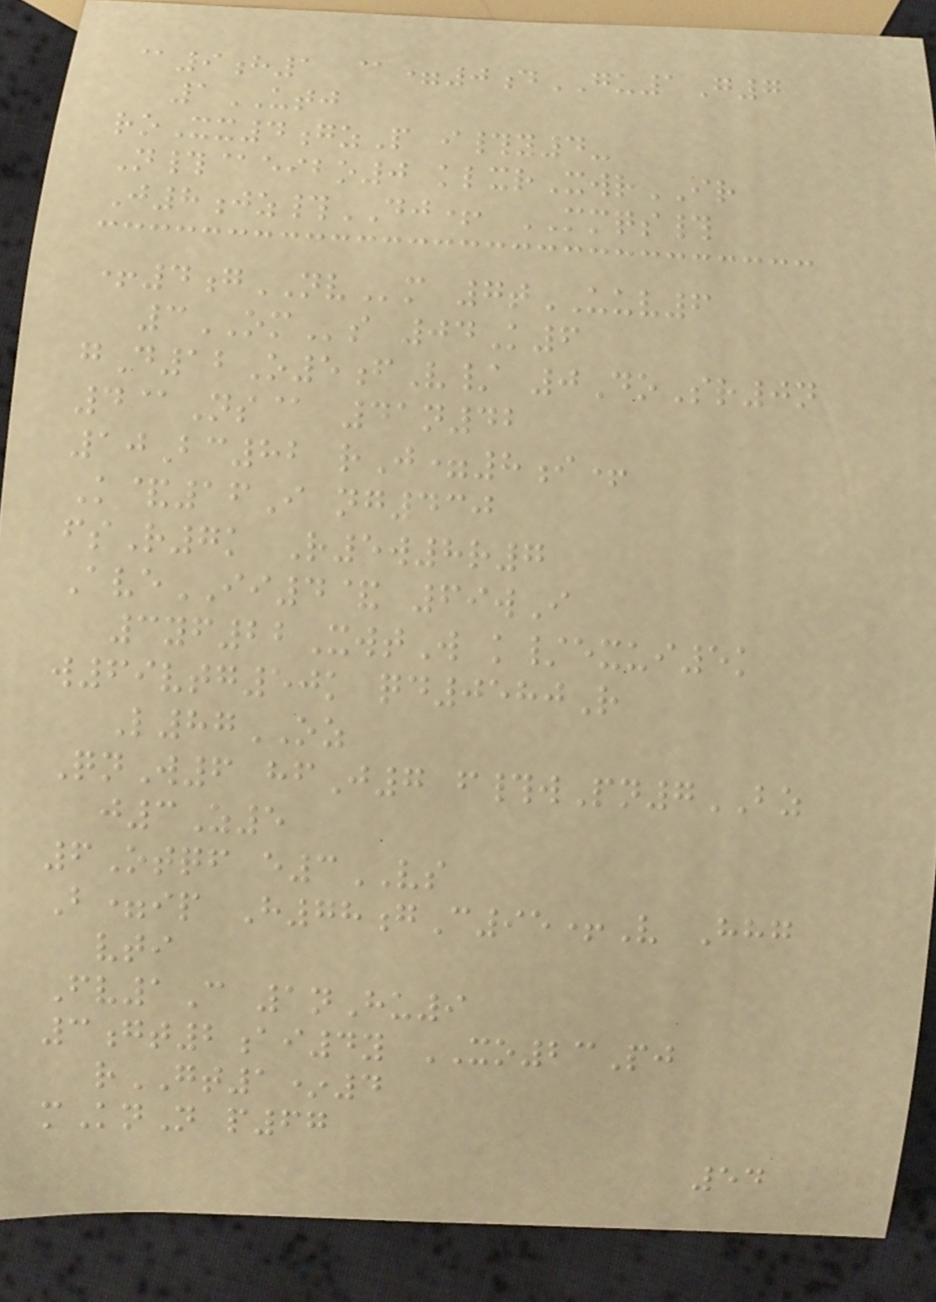@9h1 @=0dGU1G7
1UTJ
roXx4gzP i#y4-
N#@eibo0 klxrXwrIR
J8jz#DJ+ MMQS#
+4gNVm 7tUUV6
3OMs 04K6
gD12O5fV/ 0DoSr0n
4@Ns@ 41n42
10Bc82 rJ=8i+
K&16I ng430
fsR7k R5w8r7
AveII4& 69wI
3yf22XwtW k/exui5k
w69vtg50k qd0580R
L87OZ
QnW6 hfJ7 f#wPn7BZ
j3Z5
6Otqf e3VS
B=ip H78gC95+V Hhg
vti
Fv1C 1nHu9
3gt2ai4y XO23Pj
rGT1*4
mKnN p67
54
